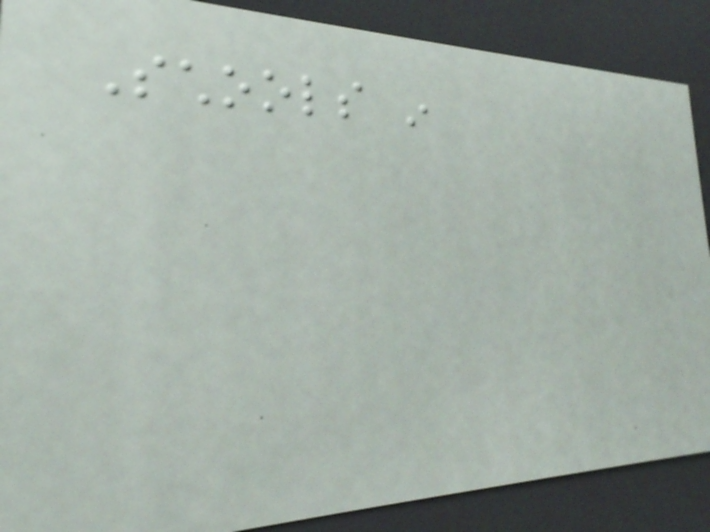Schools in
